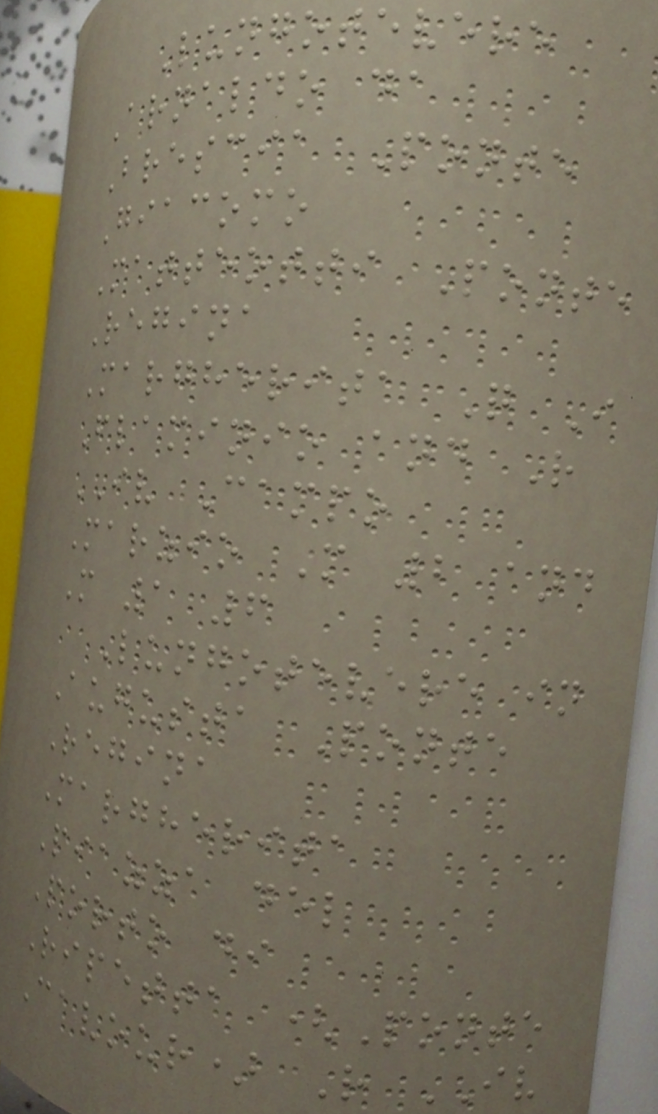Lungotevere
Arnaldo da
Brescia Ponte
Giacomo
Matteotti Ponte
Regina
Margherita Q I
Flaminio and R
IV Campo
Marzio M 2 and
M 1 6
Lungotevere in
Augusta Ponte
Regina
Margherita
Piazza del
Porto di
Ripetta (Ponte
Cavour) R IV
